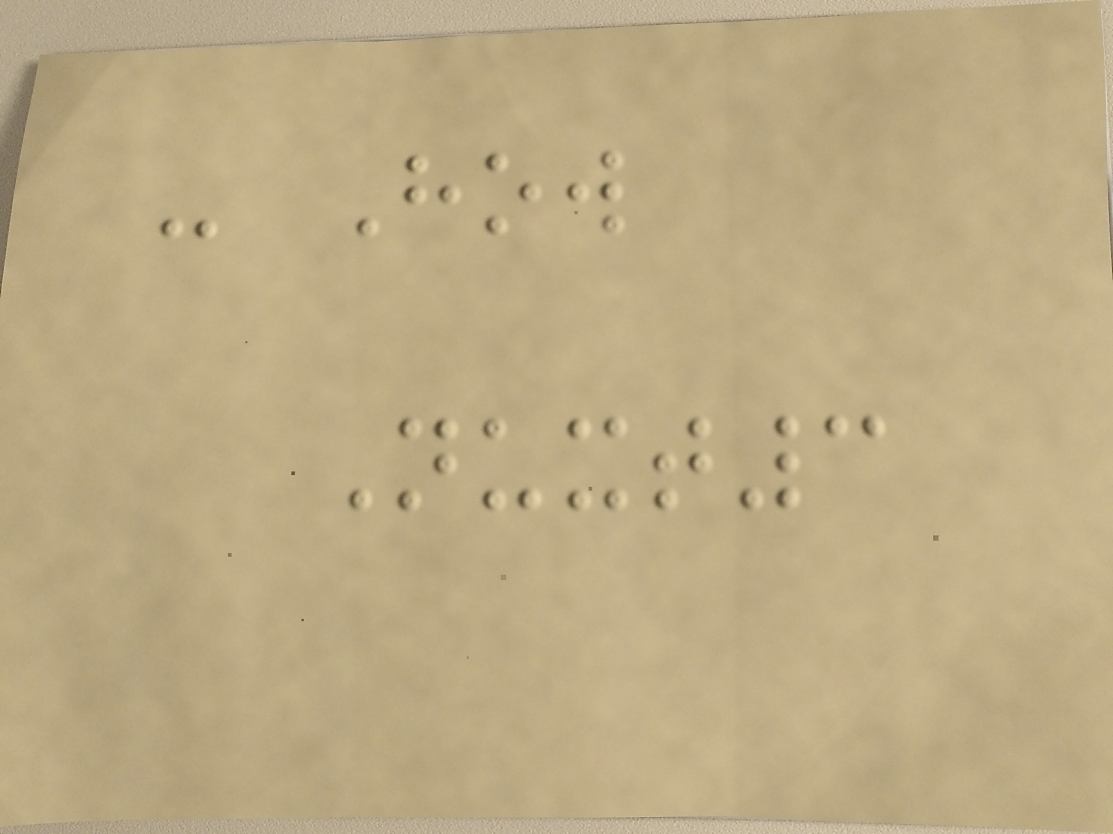- How
Nuxt3
